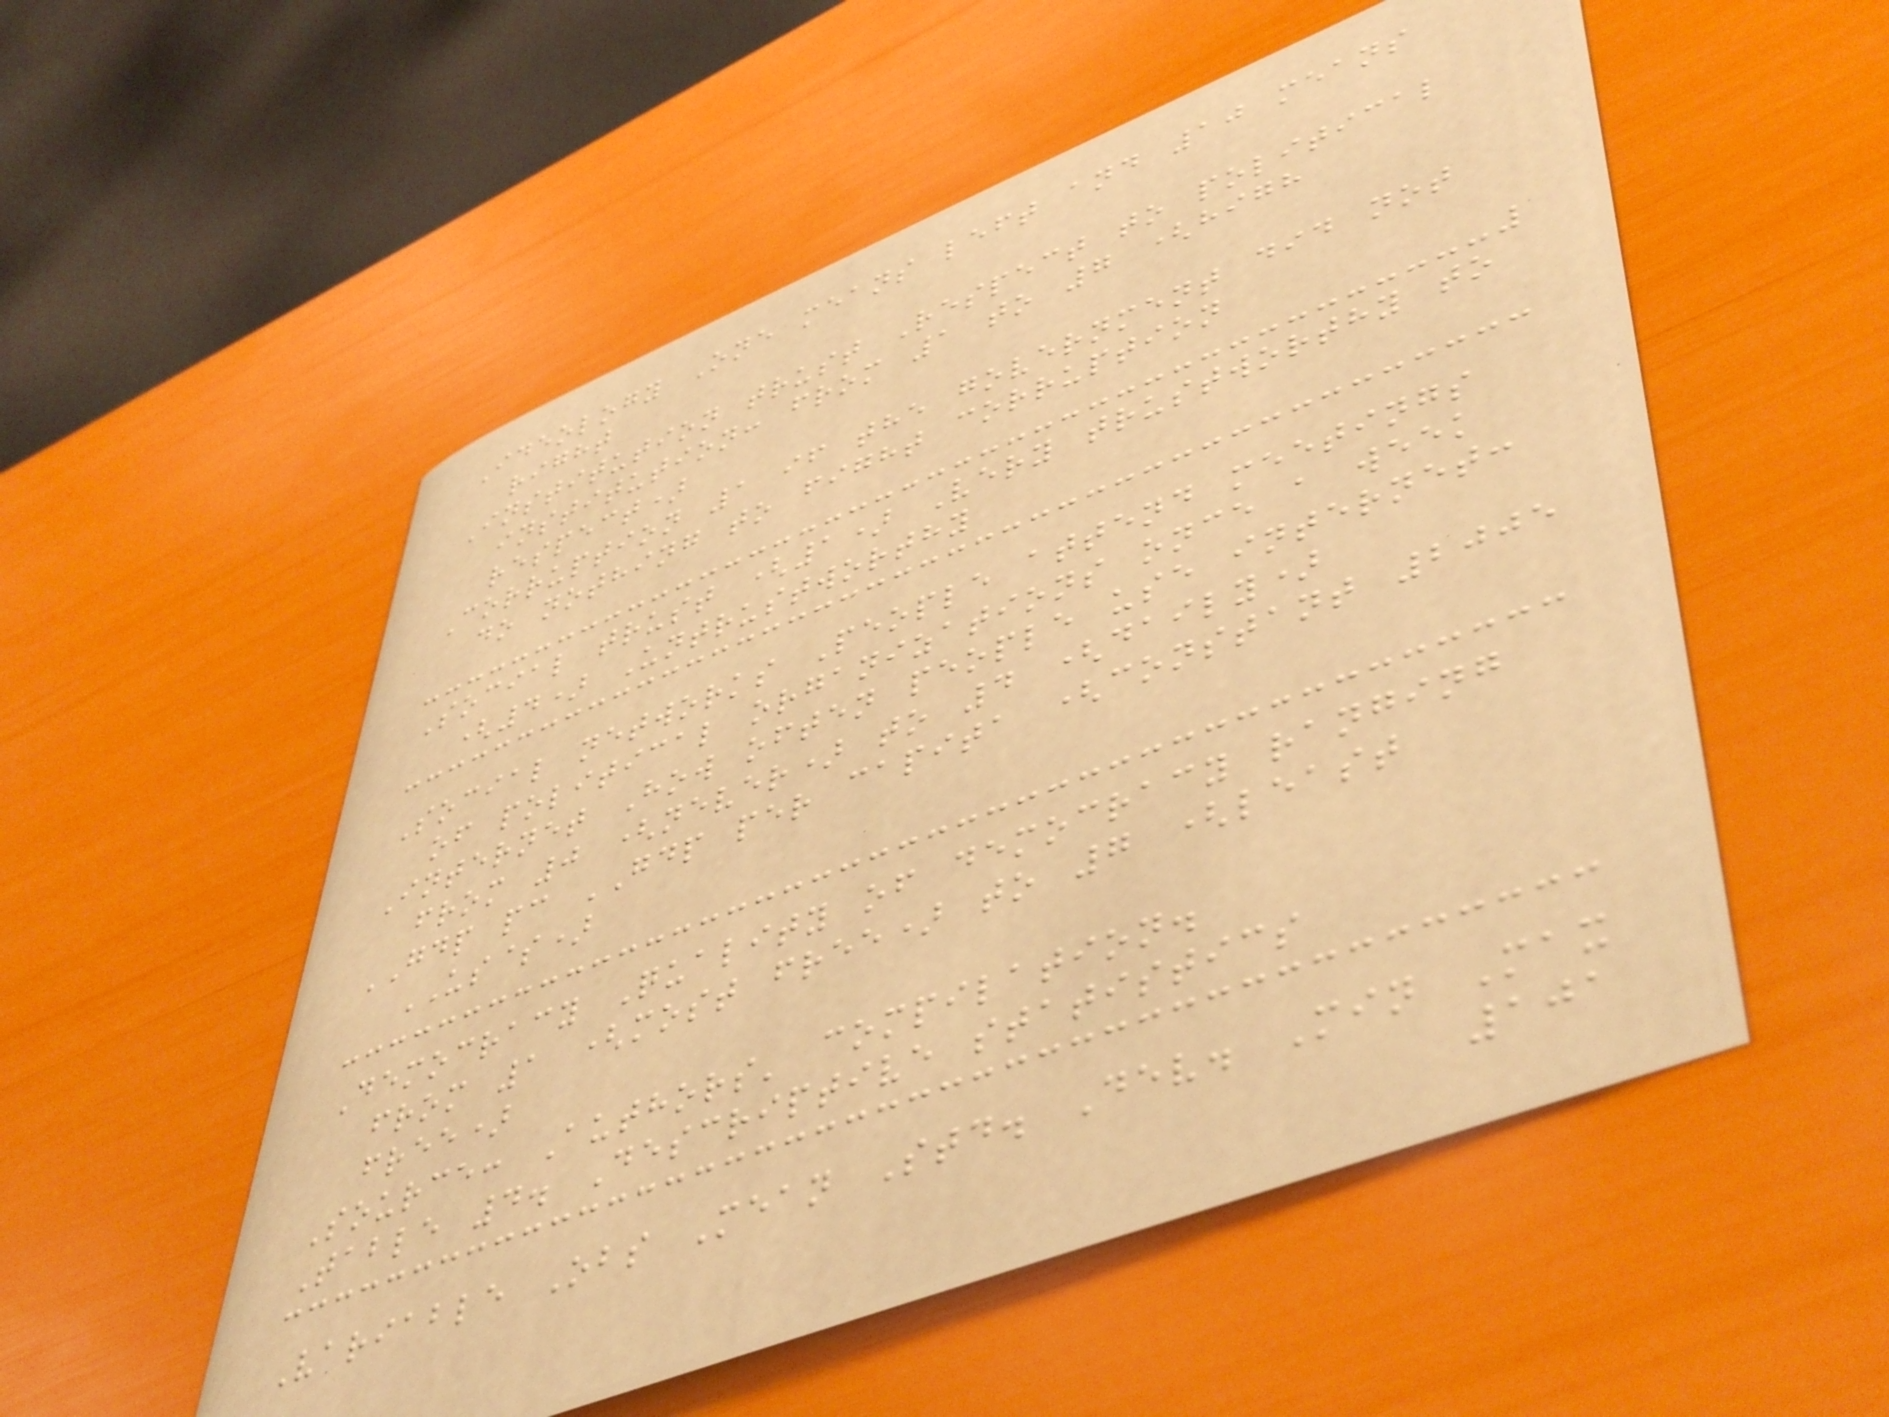Ideology One means left and 10 means
right
Institution trust Respect to political
institution: from 1 to 7 (high
respect)
Corruption 1 if the government did not
do nothing to fight corruption
Social trust (1) Very trustworthy to
(4) Untrustworthy
Social networks People attend meetings
of political organizations once a week
Internet How often people use internet:
from 0 (never) to 4 (daily)
GDP pc GDP per capita (constant 2005
US$)
Democracy Quality of democracy ranging
from 1 (most free) to 7 (least
free)
Source: Authors' compilation.
Table 4. Descriptive statistics
Variable Obs Mean Std. Dev. Min Max
101
